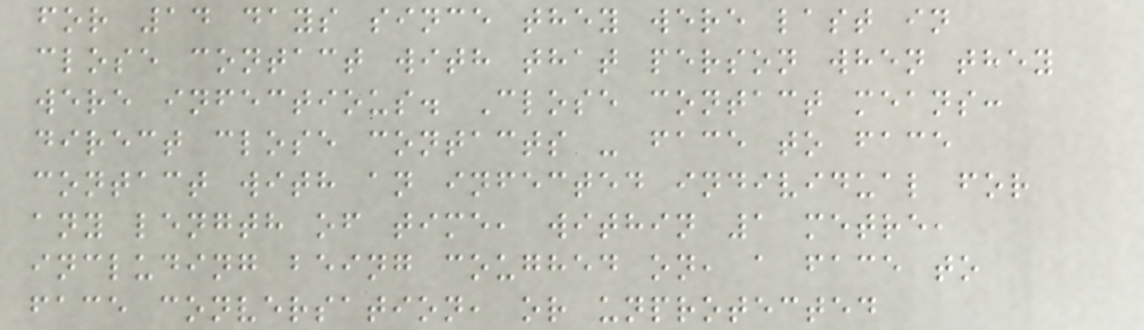for 14 days since they were last in
close contact with that person when they
were infectious. Close contact means:
direct close contacts - face to face
contact with an infected individual for
any length of time, within 1 metre,
including being coughed on, a face to
face conversation, or unprotected
